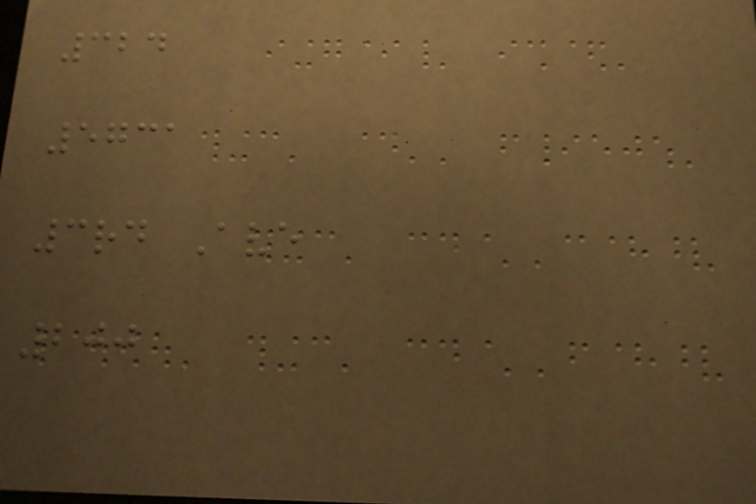324
5731
3rd Ave
200
